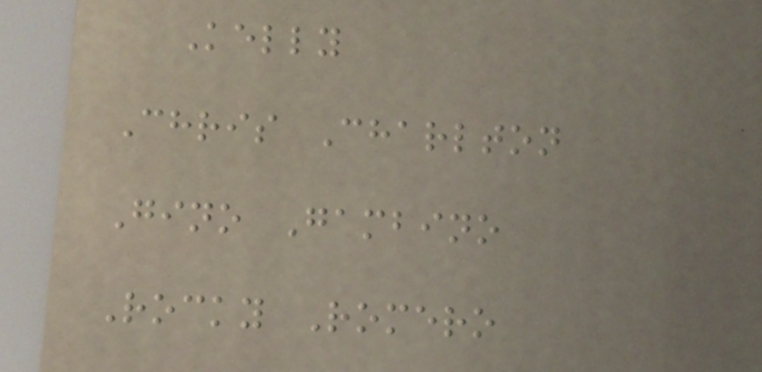Kelly
Chris Charlton
Gino Gambino
Rocky Romero
